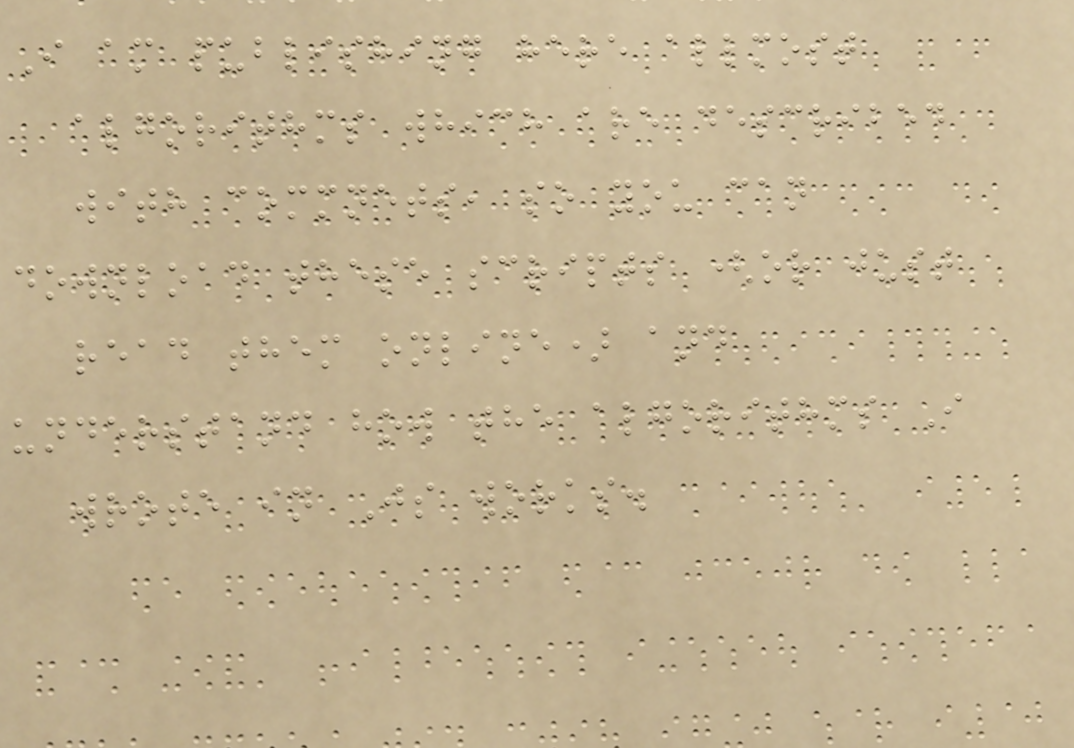I am publishing here allmost
algorithms which are described
with commnets, so you can
download these scripts (or just
read them online) and
understand how the algorithms I
wrote in Js works.
